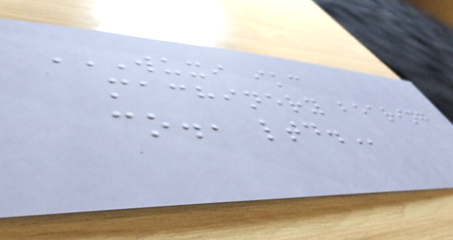WUXI IKC
MACHINERY BEARING
CO., LTD.
